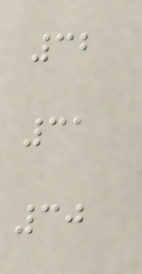32
31
30
